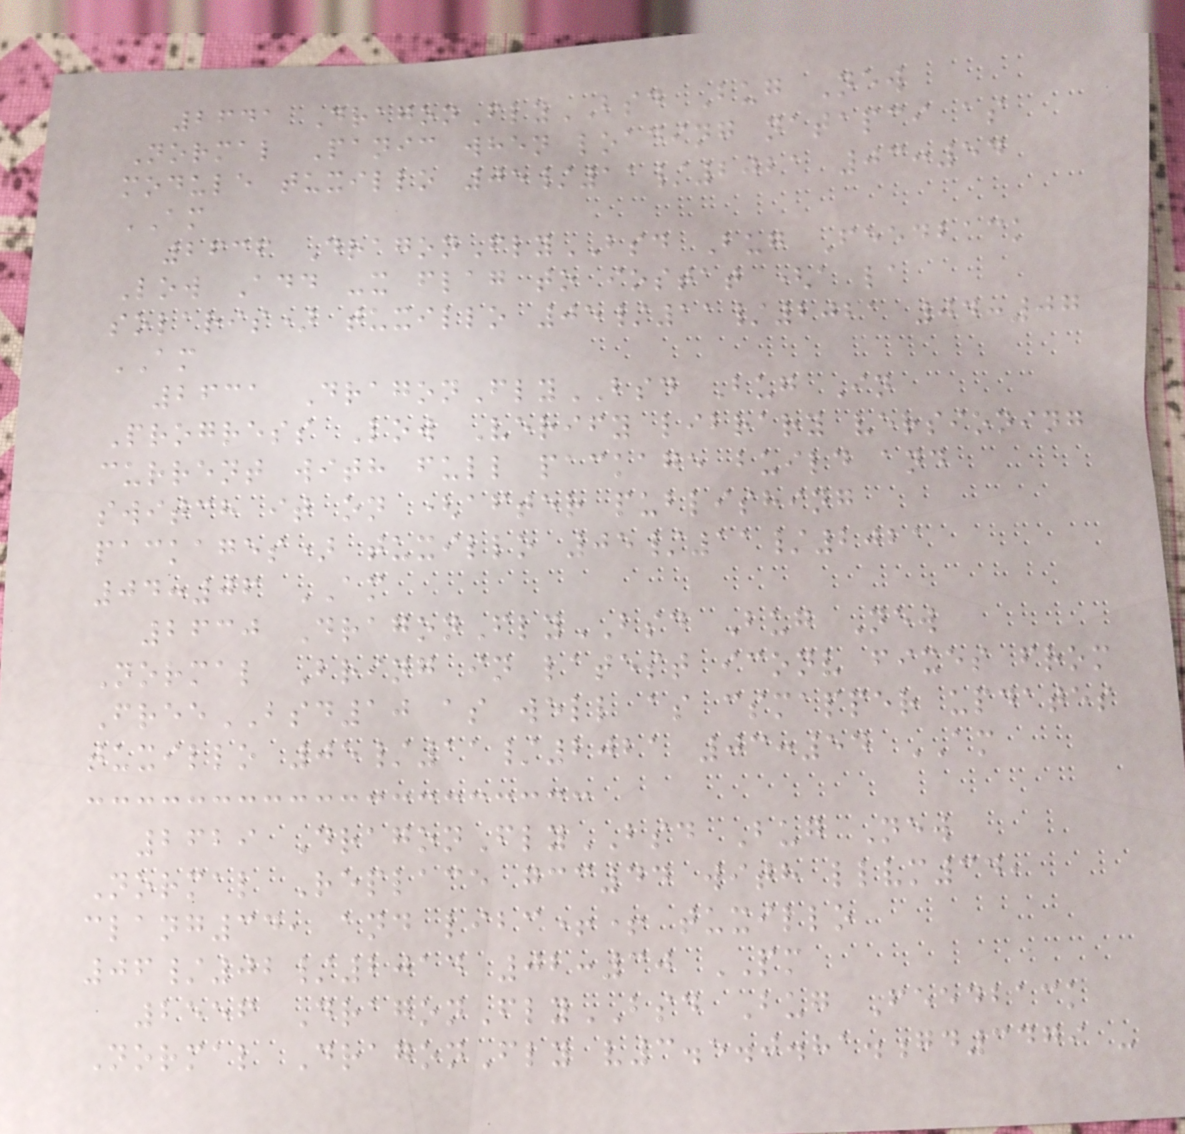2641 DragonFlyBSD Bug New
Normal Panic when loading natapci as
module tuxillo 05/11/2021 03:54
AM
2636 DragonFlyBSD Bug Feedback
Low Add -x flag to iostat (a la
solaris) tuxillo 05/11/2021 04:07
AM
2631 DragonFlyBSD Bug In
Progress Low Verify library versioning
current with full package build and
switch it on (after publishing
packages) tuxillo 05/11/2021
04:06 AM
2630 DragonFlyBSD Bug New
Normal Bring in latest iconv fixes from
FreeBSD10 as well as csmapper updates
tuxillo 05/11/2021 03:54 AM
2629 DragonFlyBSD Bug New
Normal Replace gcc44 with llvm34,
clang34, and libc++ tuxillo
06/02/2014 02:30 PM
2556 DragonFlyBSD Bug Feedback
Normal DragonFly v3.5.0.81.gd3479 -
